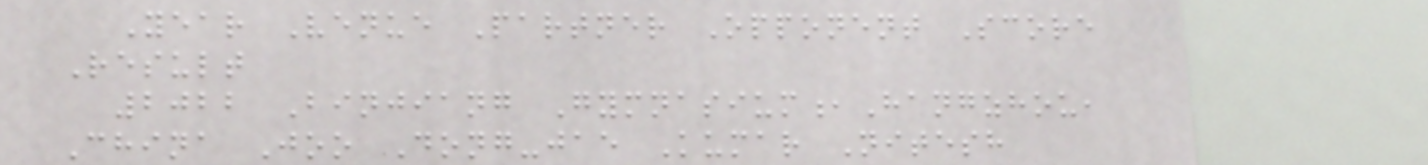Year Venue Partner Opponent Score
Result
2022 Binjiang Gymnasium,Hangzhou,
China Joo Dong-jae Kumar Nitesh
